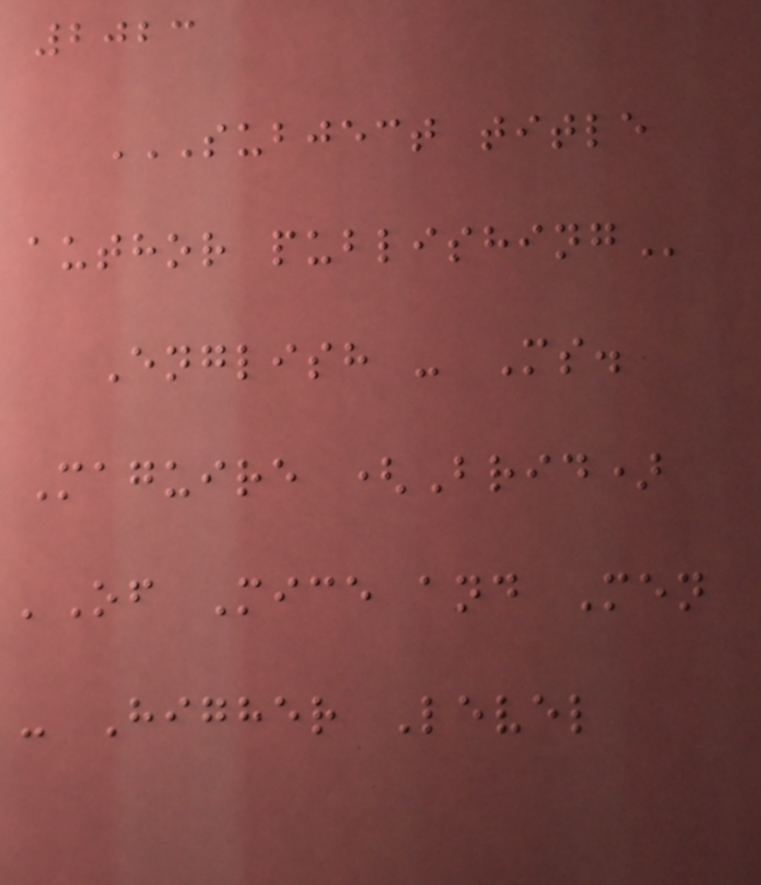2023
SUBJECT TITLE
AUTHOR PUBLISHING
English - Ms.
Maguire (Brid)
'Of Mice and Men
- Higher Level
